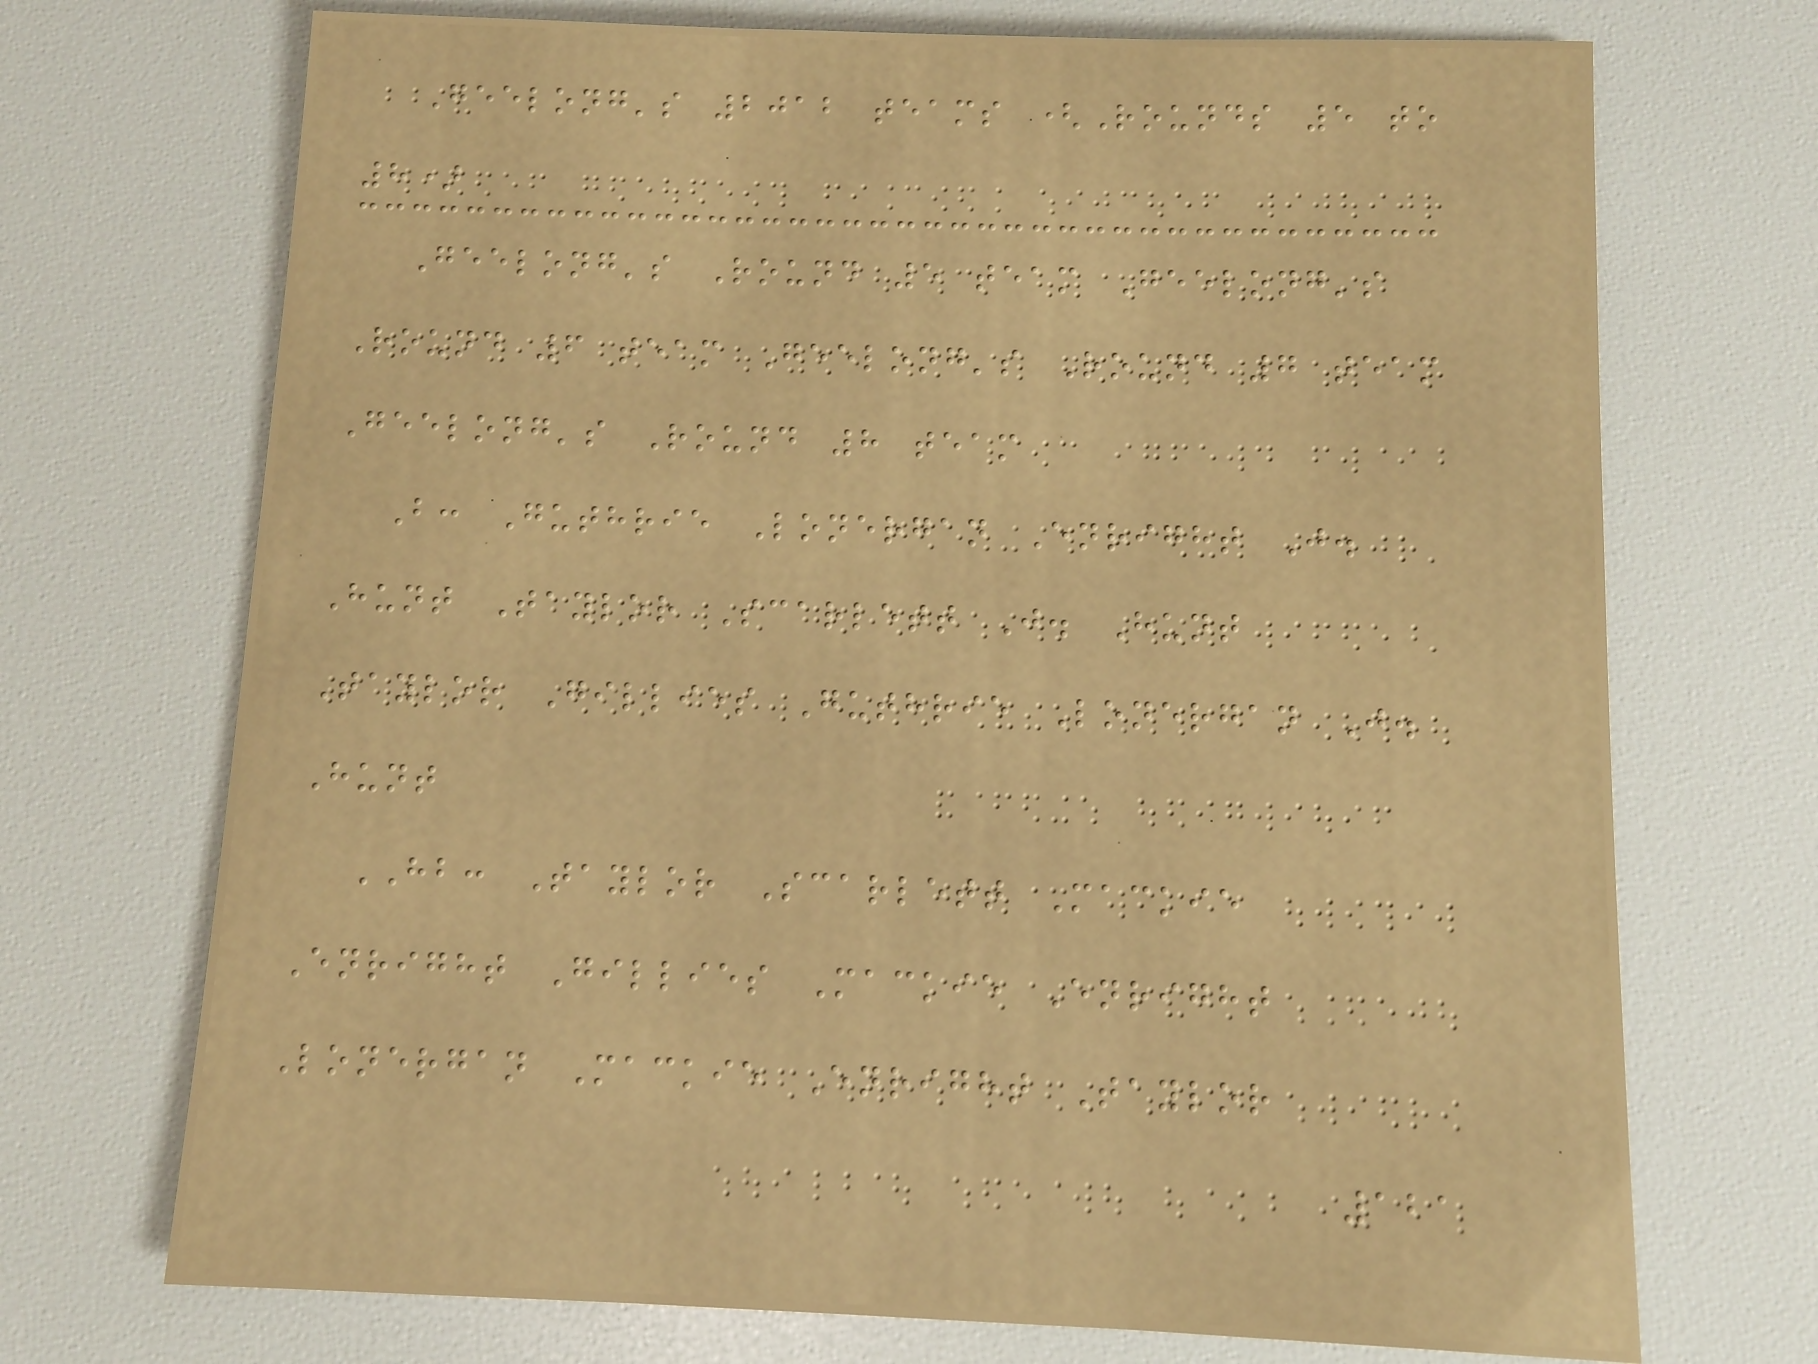Geelong's 2012 teams (Rounds 5 to
8)
Geelong's Round 5 team Geelong's
Round 6 team Geelong's Round 7 team
Geelong's Round 8 team
B: Guthrie Lonergan Enright J.
Hunt Taylor Scarlett J. Hunt
Taylor Gillies Guthrie Lonergan J.
Hunt
HB: Taylor Scarlett Mackie
Enright Gillies Mackie Enright
Lonergan Mackie Enright Taylor
121
